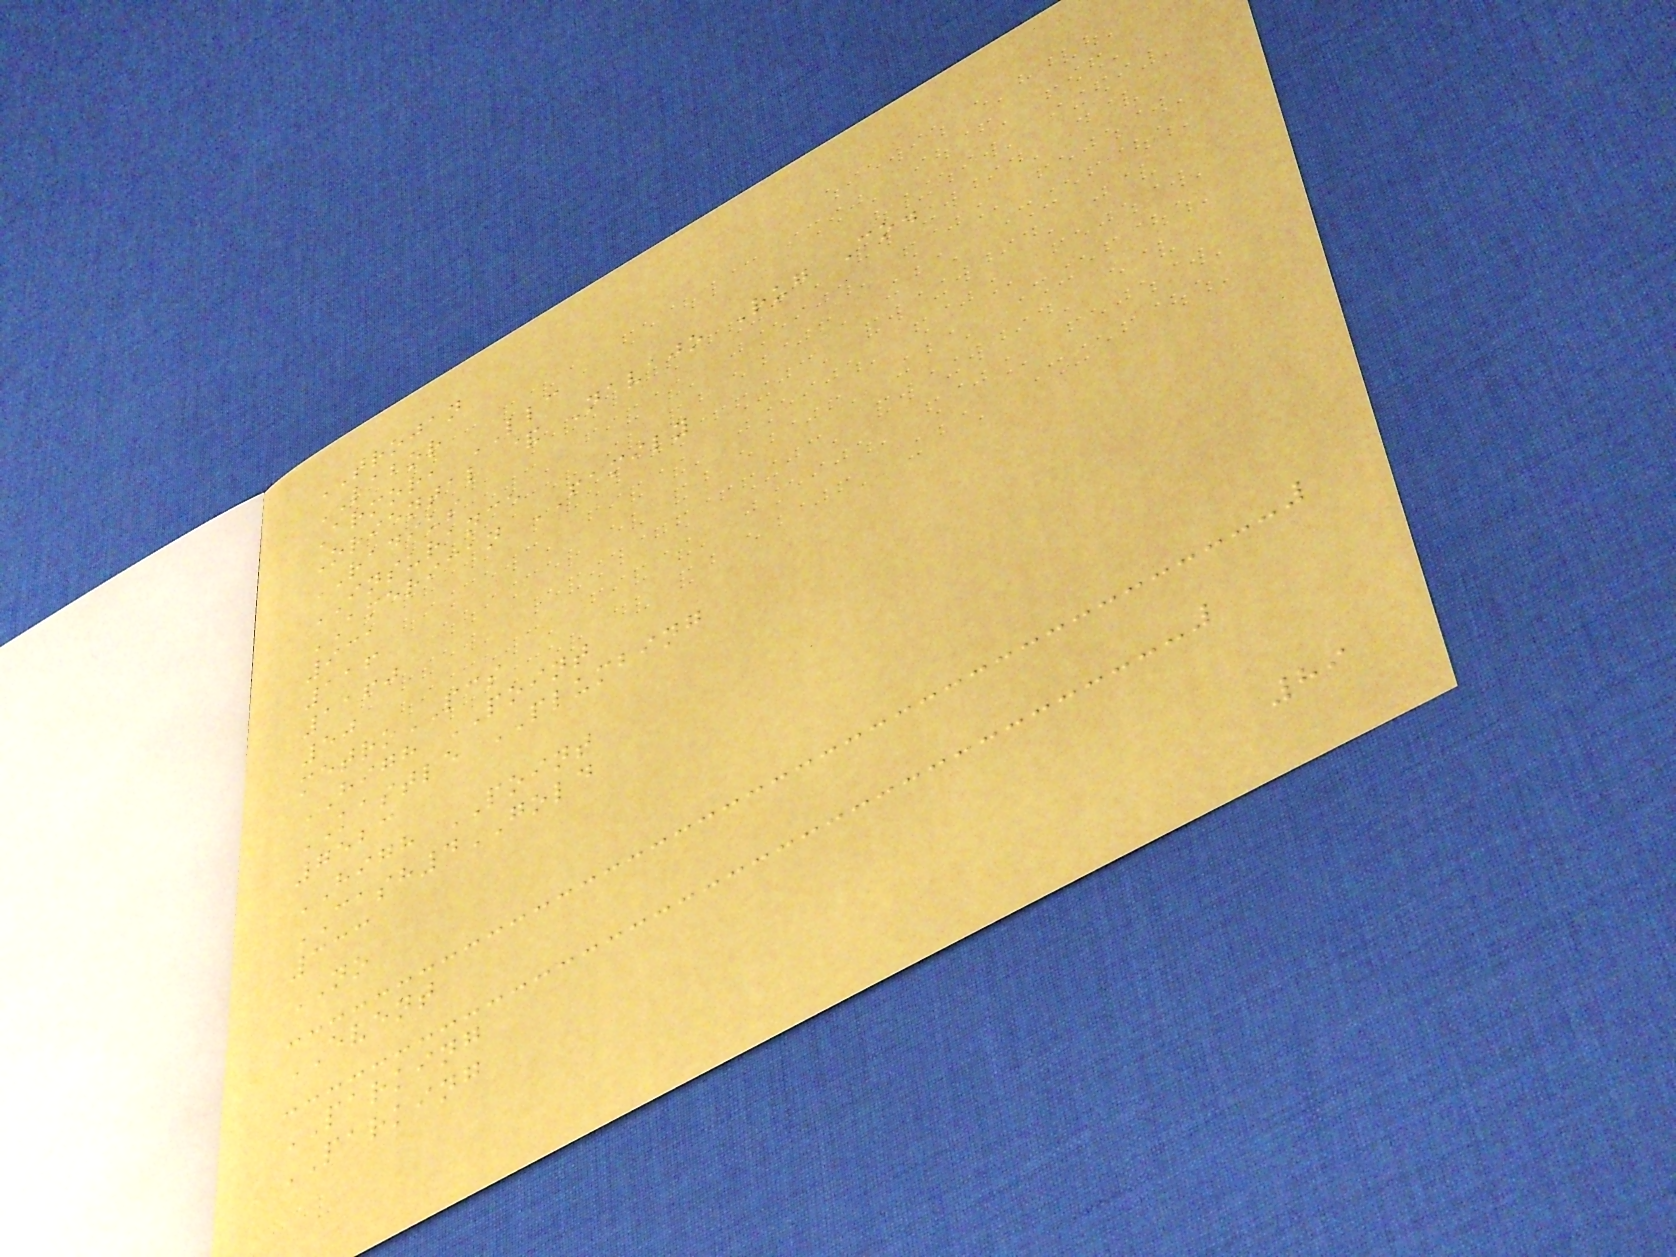TROJAN
LABOR
Armor, LLC
Oriental & Navajo Rug Co.
RADIUS
INSURANCE
AMERICAN FAMILY
931
116
1160
50
metroPCS
HIGH POINT
KASTLE PLUMBING
7523
HIGH POINT
CASH4GOLD
333
NO
EVENT
PARKING
PARKING
89
